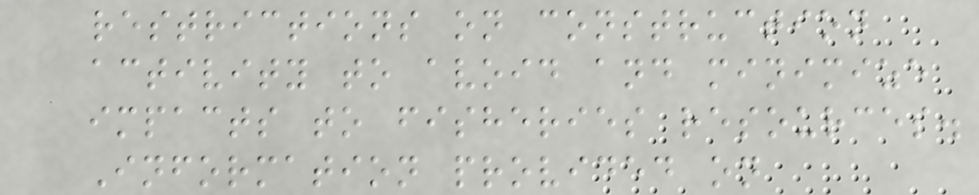restrictions on construction
activity to avoid and minimize
impacts to fisheries resources.
Information provided on
